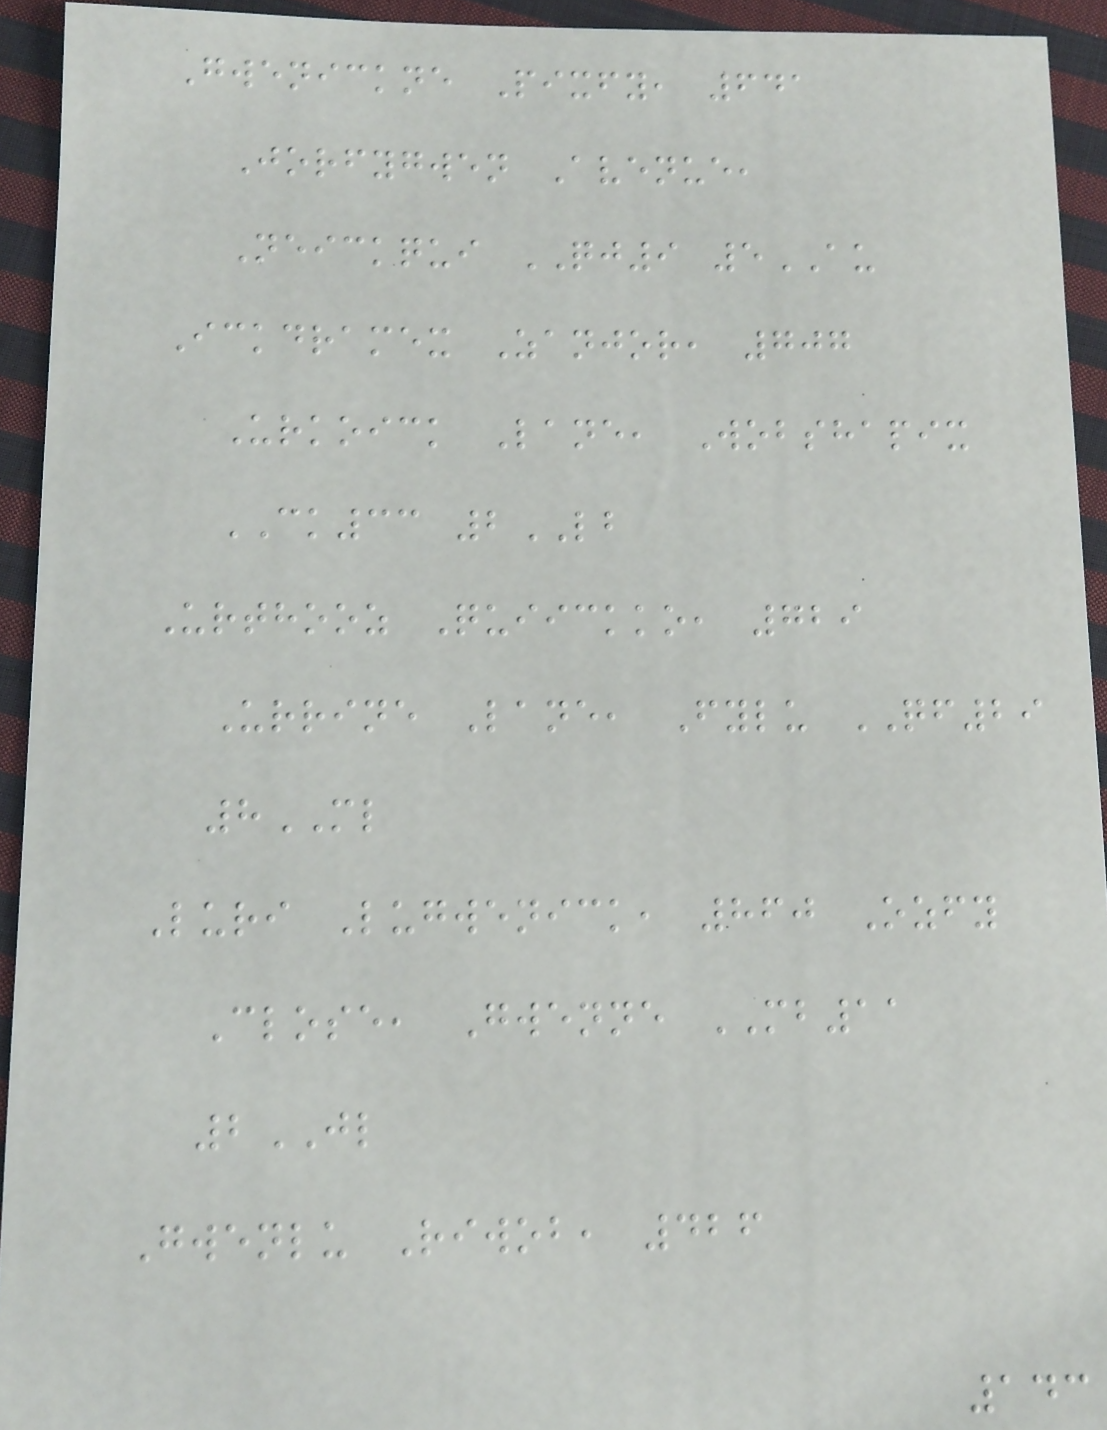Gwenickne Pixfy, 641
Jorfygwen Avenue,
Neickqui QJ9 5AU
Ickdramex Zanjor, 707
Urkoick Lane, Wobshapix
CK33 2LB
Urthooz Quiickko, 729
Urrine Lane, Fylu QF29
8ML
Luri Lugwenick, 860 Ozfy
Close, Gwenne MB11
2JL
Gwenlu Riwob, 426
143
